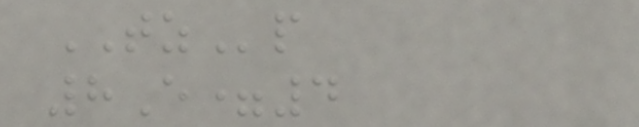TZp
8E=4
